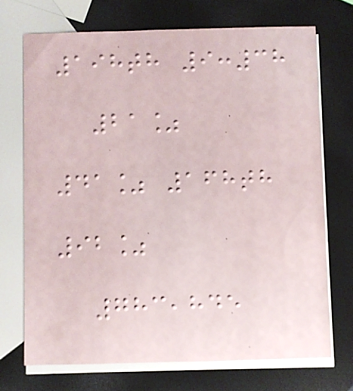198th 9:38
21%
41% 168th
92%
783,845
